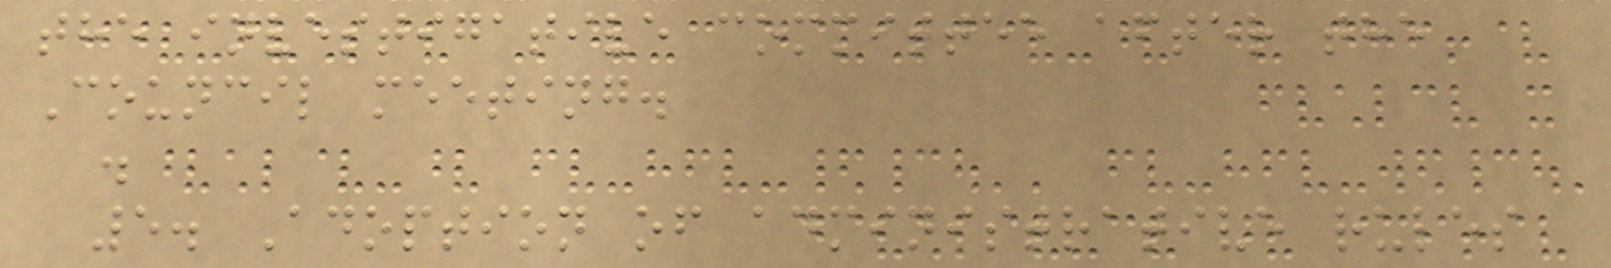the investigative committee after the
Council meeting.
.
5. Adoption of administrative rules
